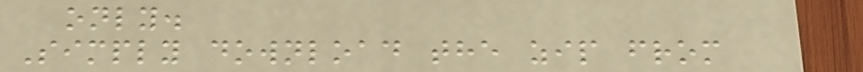only.
Simply download the zip from
